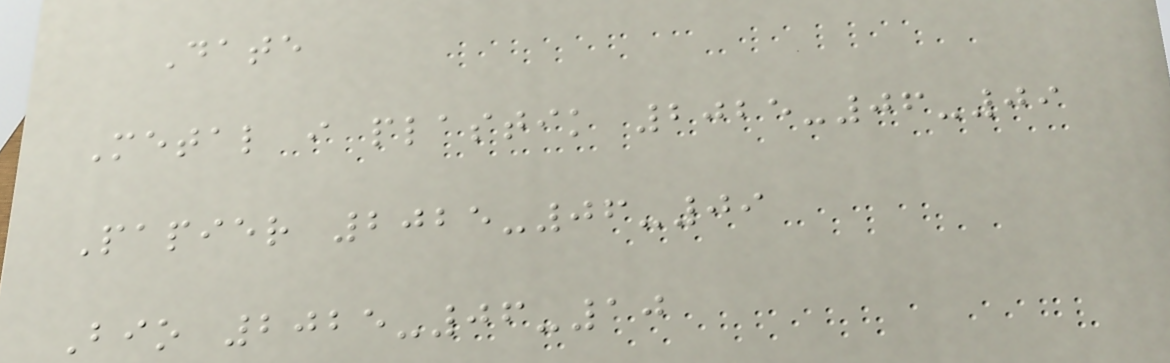Date
Metal i plastik 2025-06-09
Papier 2025-06-09
Bio 2025-06-10
